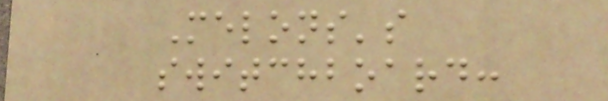Melons's
switchboard:
